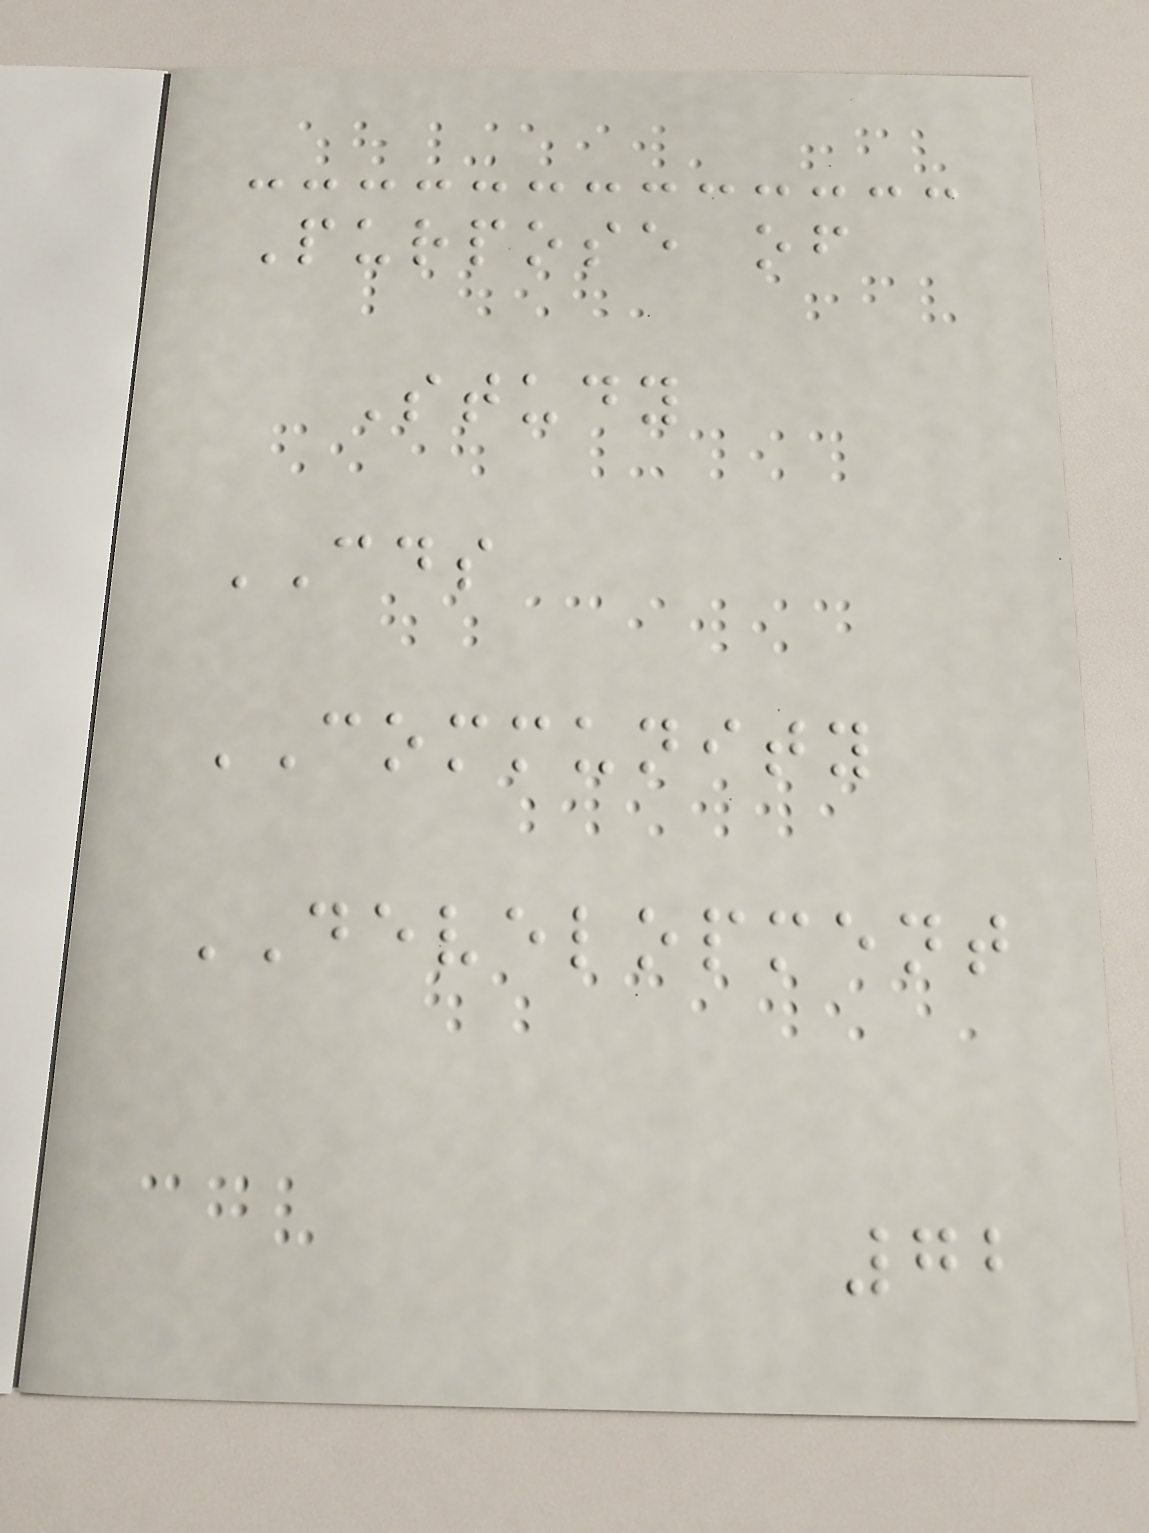Purpose of
Study
CDS
COMMUNITY
DEVELOPMENT
72
